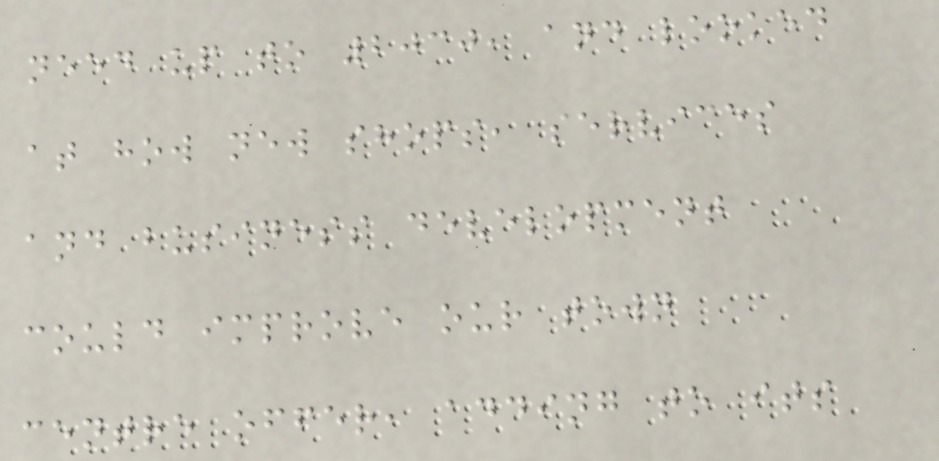need up to 2030, and looked
at how new shops, services
and business development
could improve our town
centre offer, adding to its
